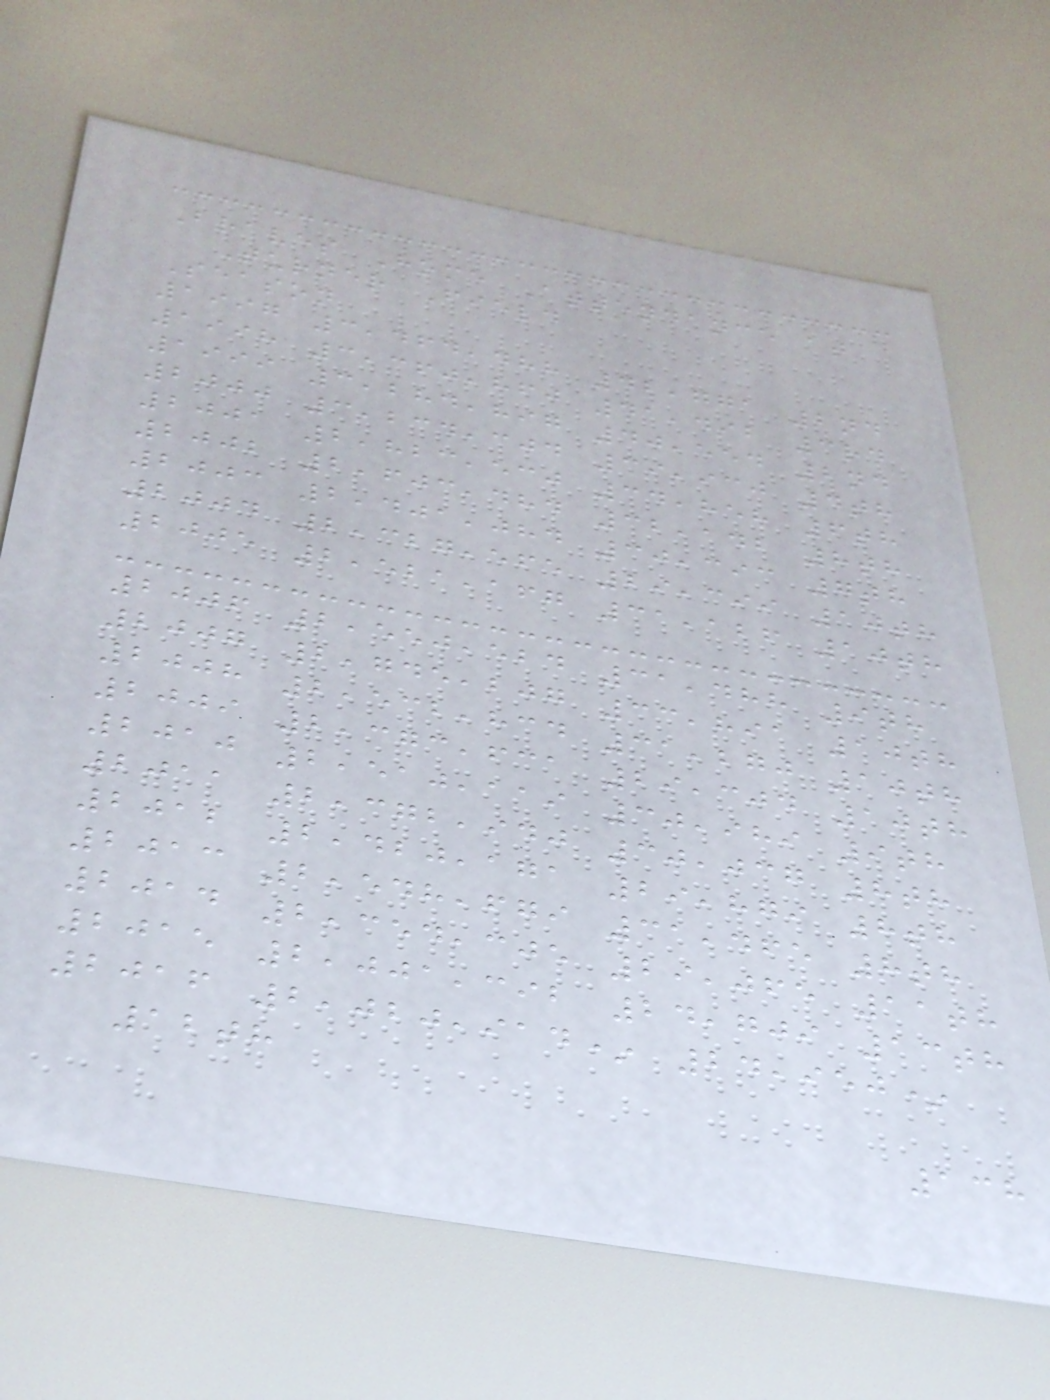Braves Home Attendance at
Turner Field
Season
1997 3,464,488 42,771 2nd
1998 3,360,860 41,492 3rd
1999 3,284,897 40,554 2nd
2000 3,234,304 39,930 4th
2001 2,823,530 34,858 6th
2002 2,603,484 32,142 8th
2003 2,401,084 30,393 7th
2004 2,327,565 29,399 10th
2005 2,521,167 31,126 10th
2006 2,550,524 31,488 9th
2007 2,745,207 33,891 10th
2008 2,532,834 31,270 10th
2009 2,373,631 29,304 10th
2010 2,510,119 30,989 9th
2011 2,372,940 30,037 8th
2012 2,420,171 29,879 8th
2013 2,548,679 31,465 8th
2014 2,354,305 29,065 11th
2015 2,001,392 24,709 13th
2016 2,020,914* 24,950*
12th
138
